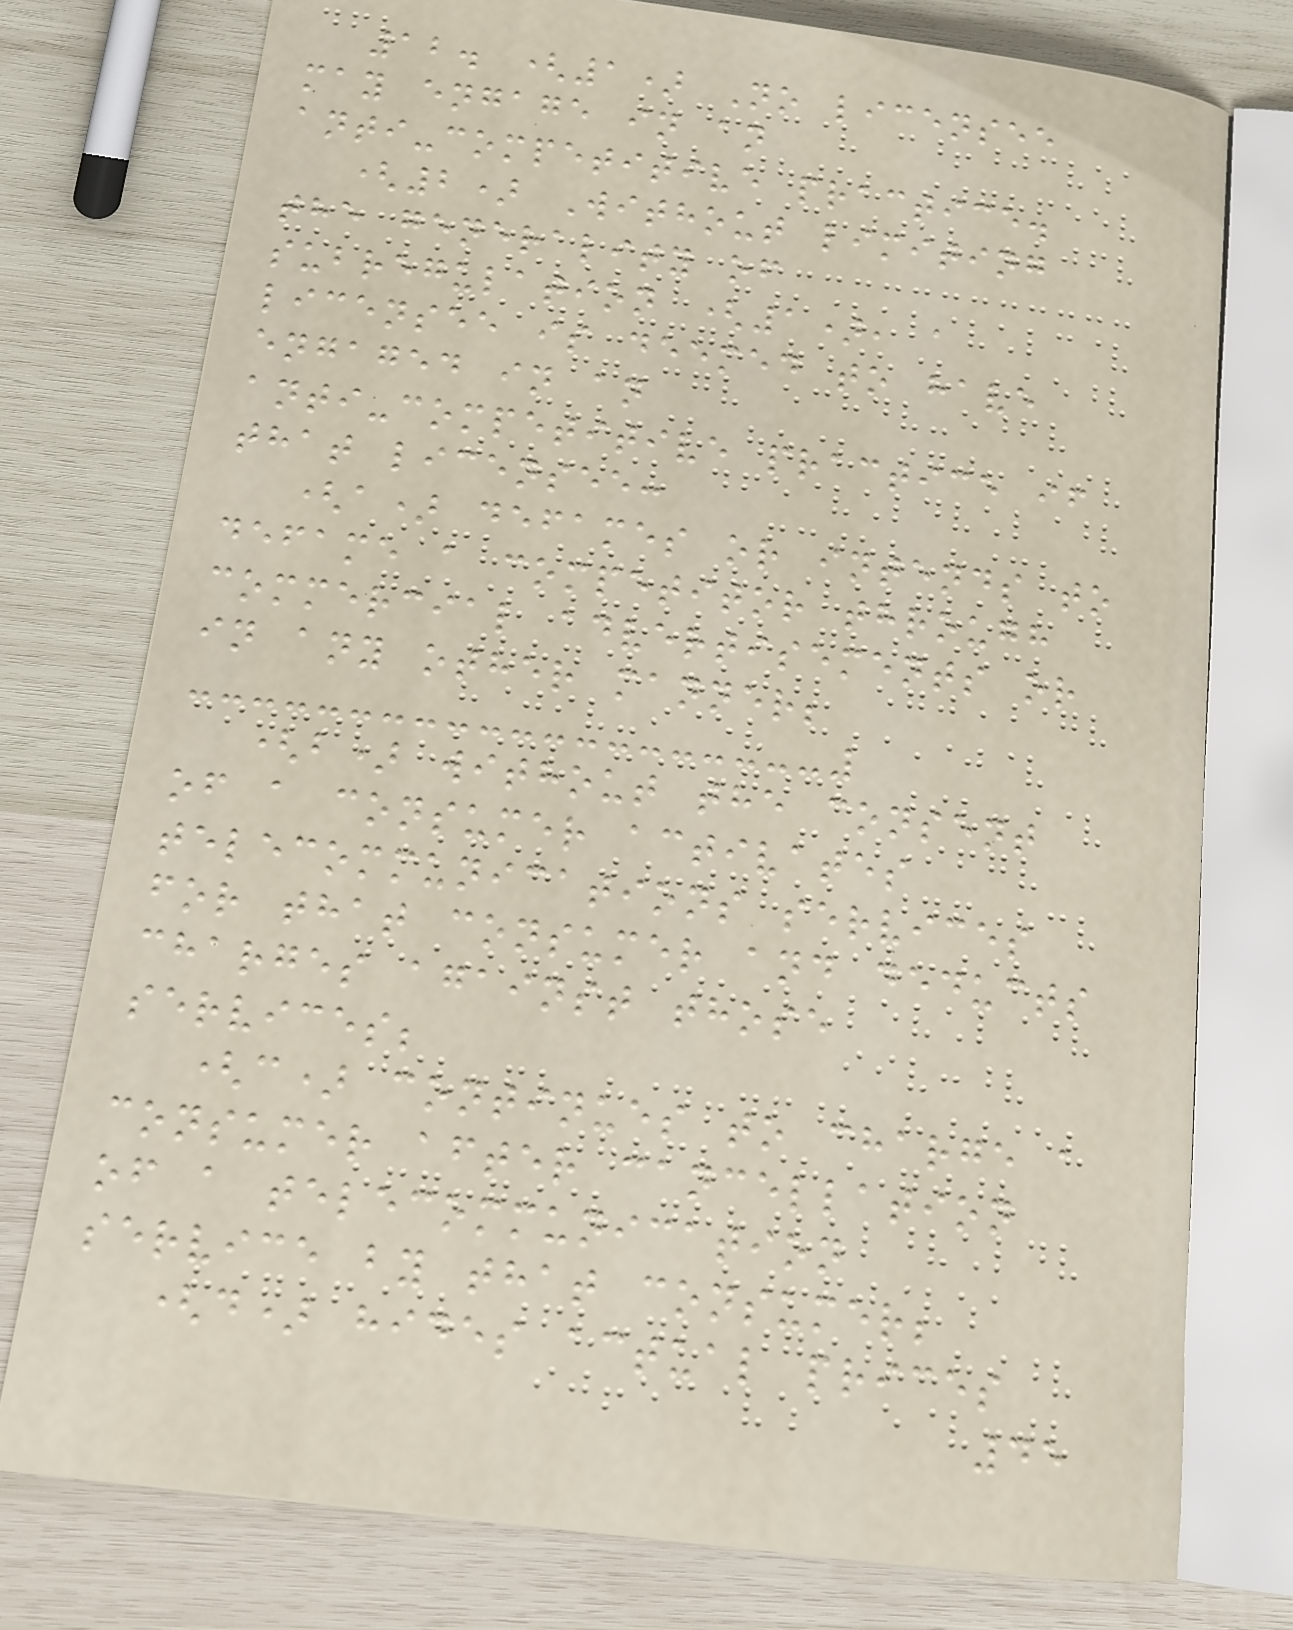12. (1) No licensee
may engage in an
anti-competitive practice.
(2) Without limiting
the generality of
subregulation (1), a
licensee is deemed to have
engaged in an
anti-competitive practice if
that licensee:
(a) defames or intends to
defame a competitor through
commercial advertisements or
in any other manner;
(b) without the consent
of a consumer activates
telecommunications services
for that consumer and deducts
charges against those
services;
(c) continues to charge a
consumer after cancellation
of a telecommunication
service by that consumer;
(d) hides actual prices
45
